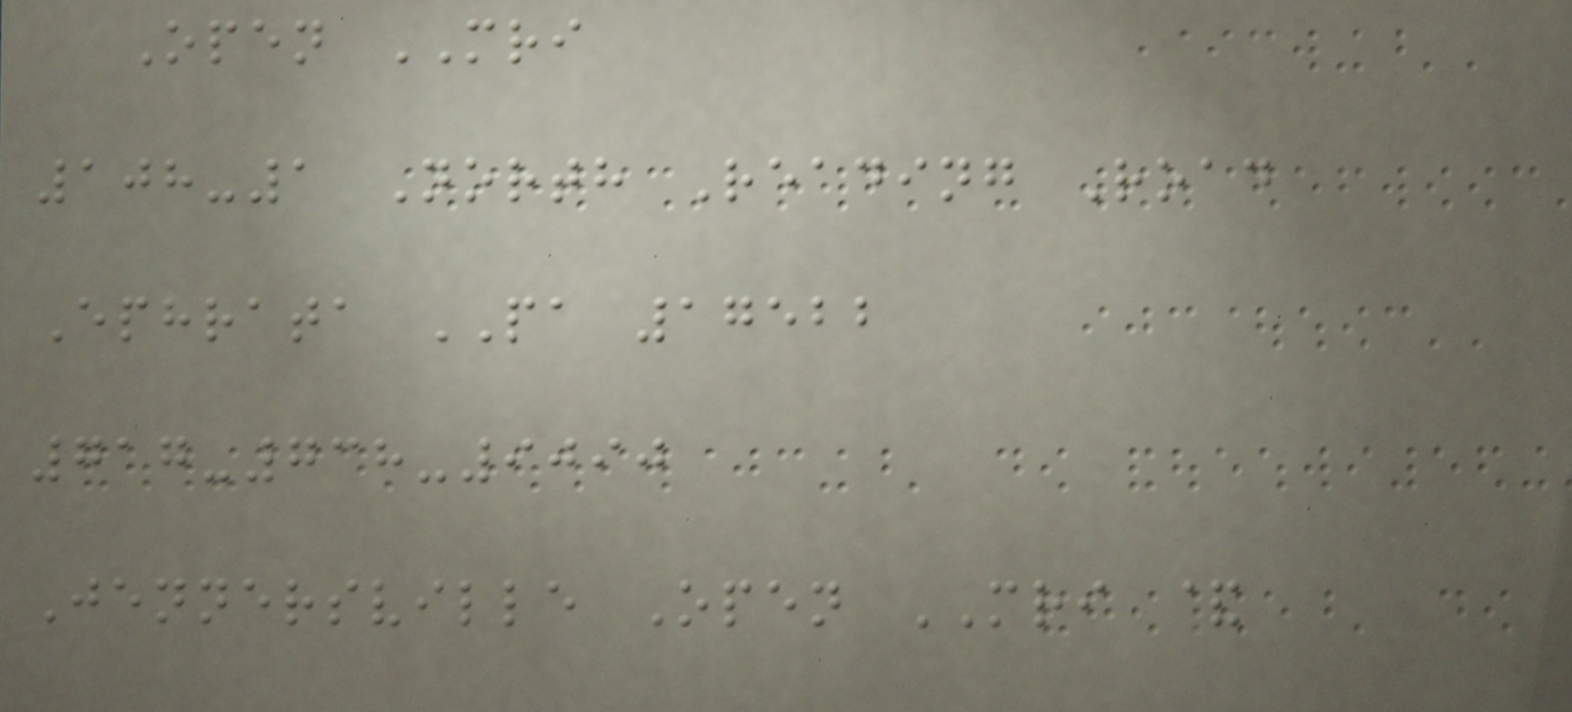Open MRI
108-1 North Reading Road
Ephrata PA 17522
717-738-9090
Jennersville Open MRI &
